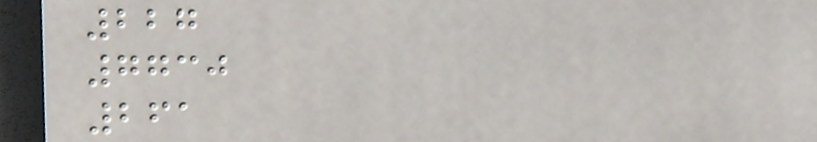227
7730
261
